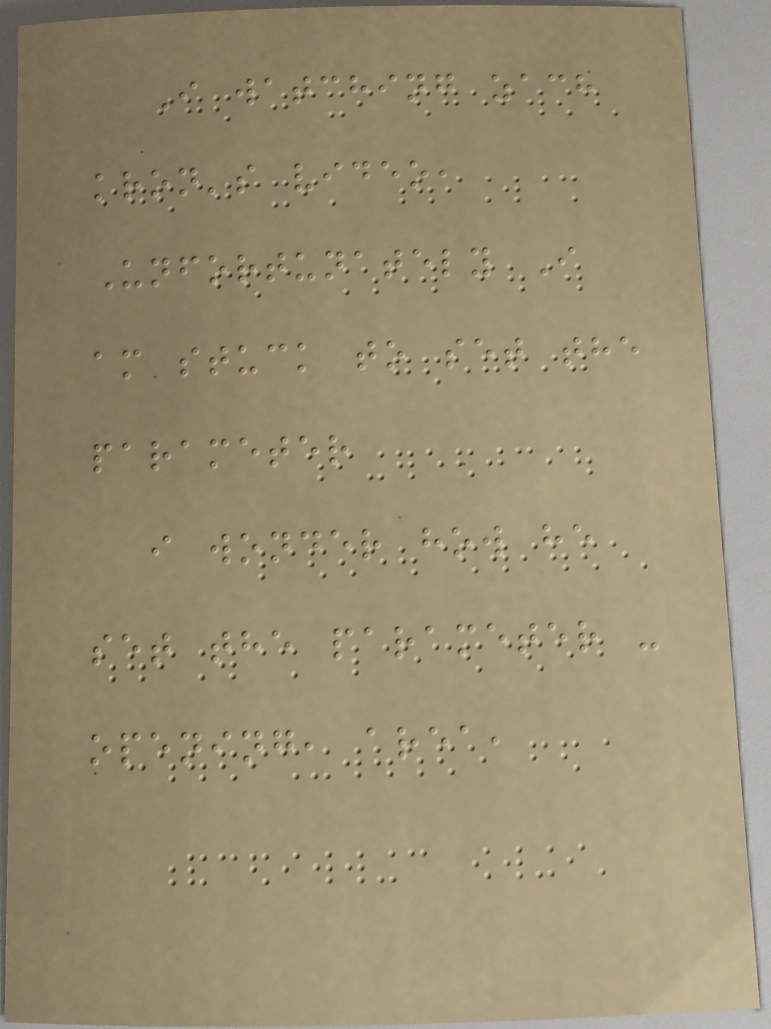I watching zach
kron's video,
Unfortunately I
am stuck to set the
parameter
i wonder how he
set the parameter -
opening, area,
